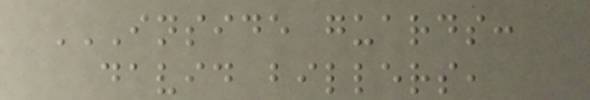INSIDE GUARDS:
DAVID BILLERS,
